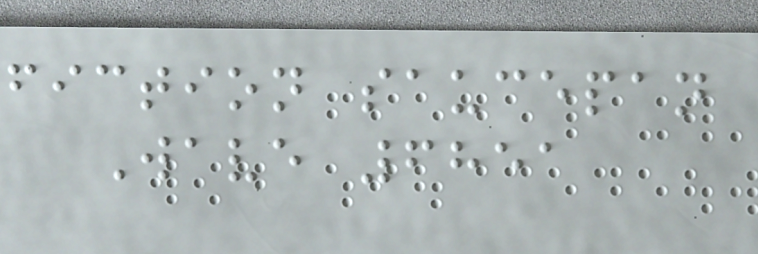fiction saucepan
Wave 6851
